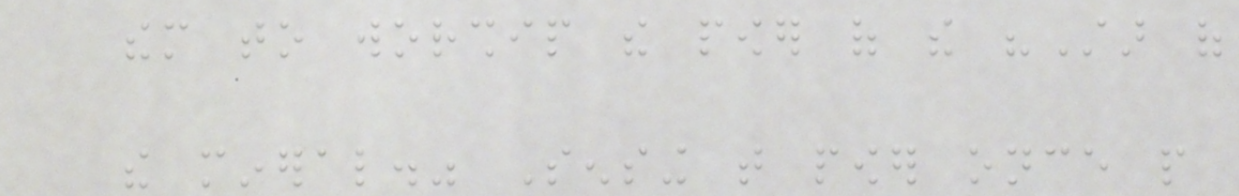them to worship the power of the "Star of
the mineral." Sensing that power once people
